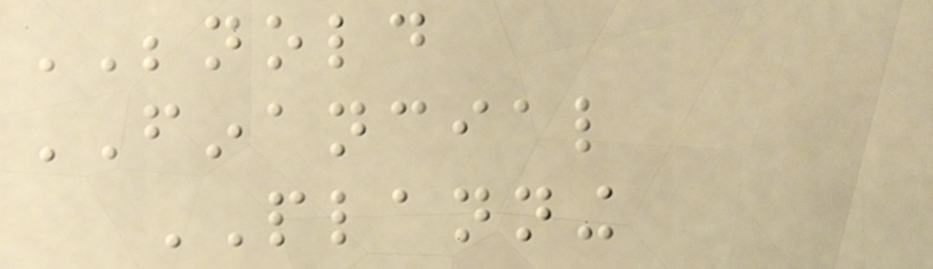BENOLD
FINANCIAL
PLANNING
